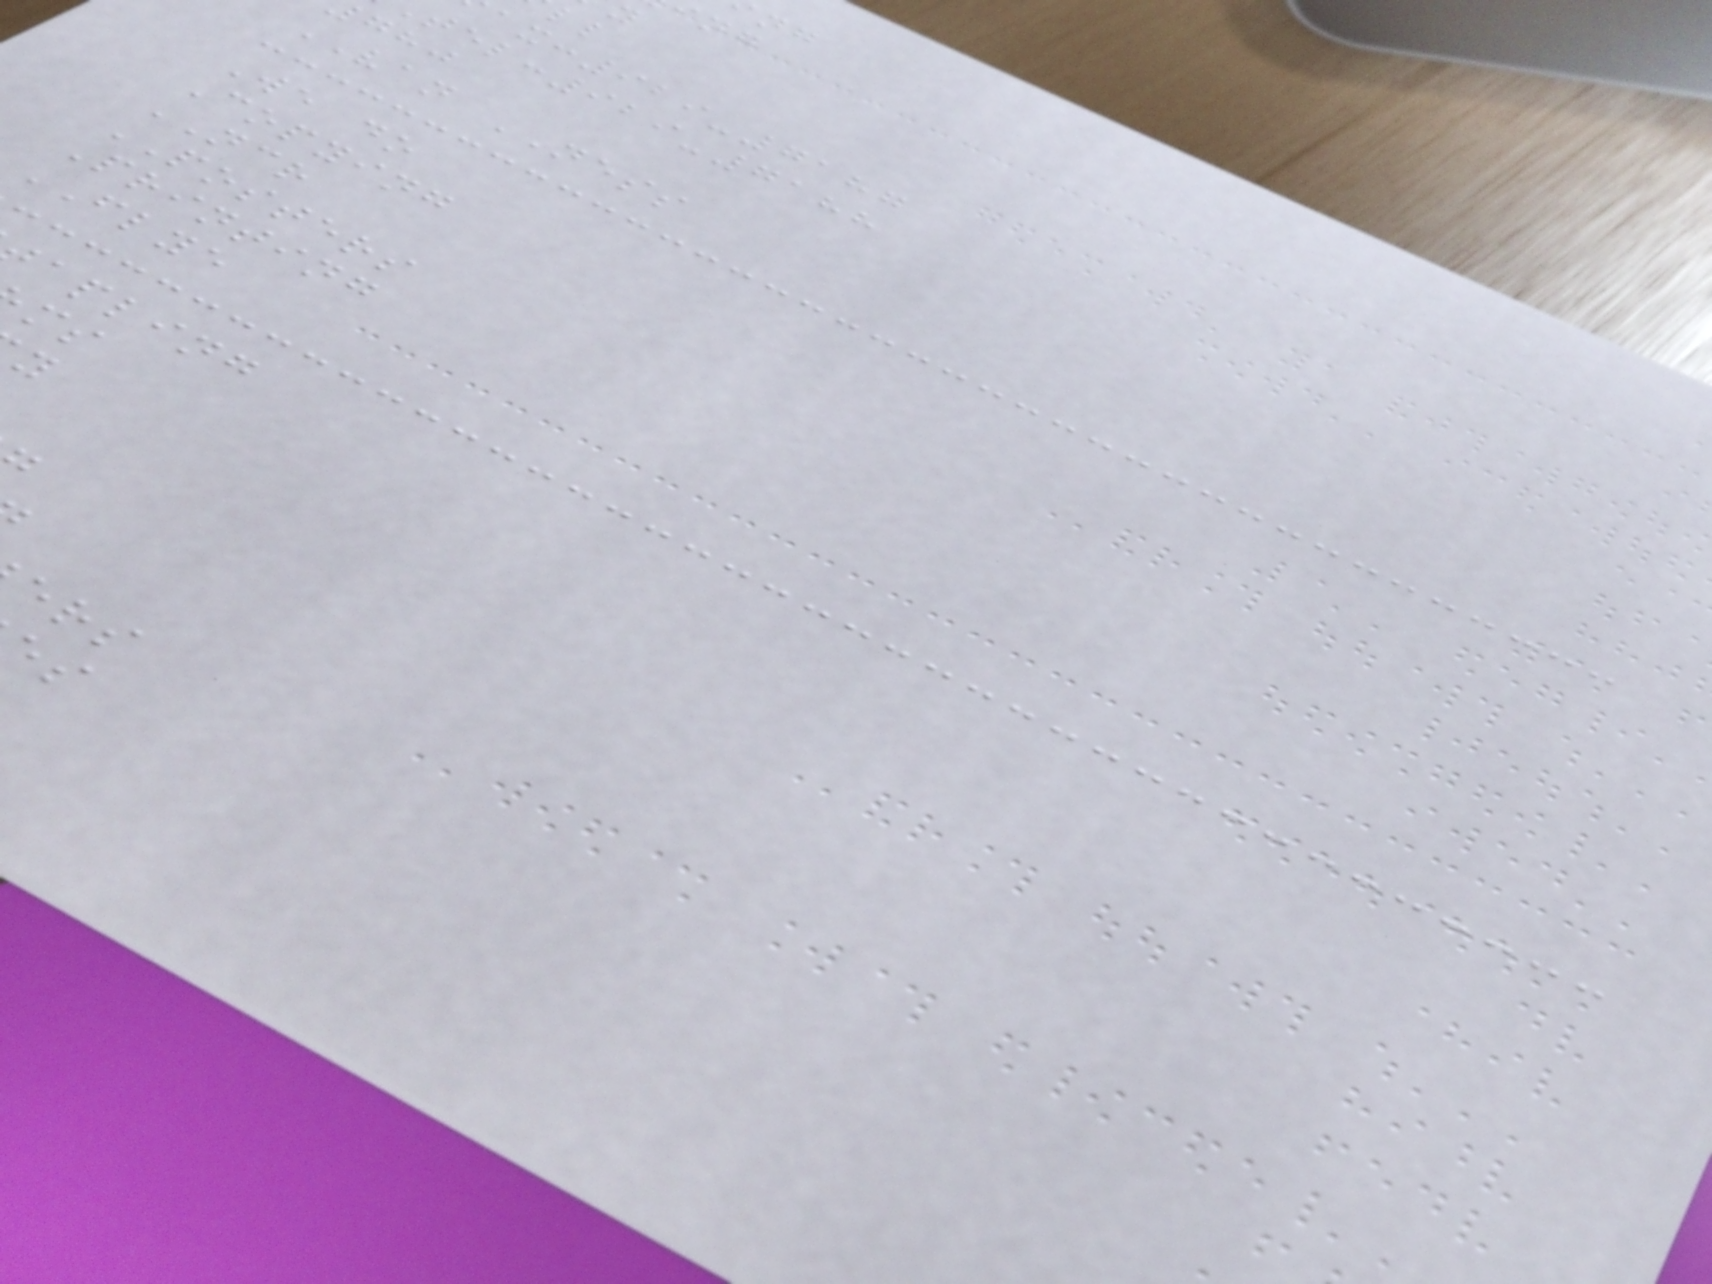ax:929-7187
tel:929-7188
VAN NESS
We do
Copying
NCR
POSTERS
Printing
FLYE
apling
